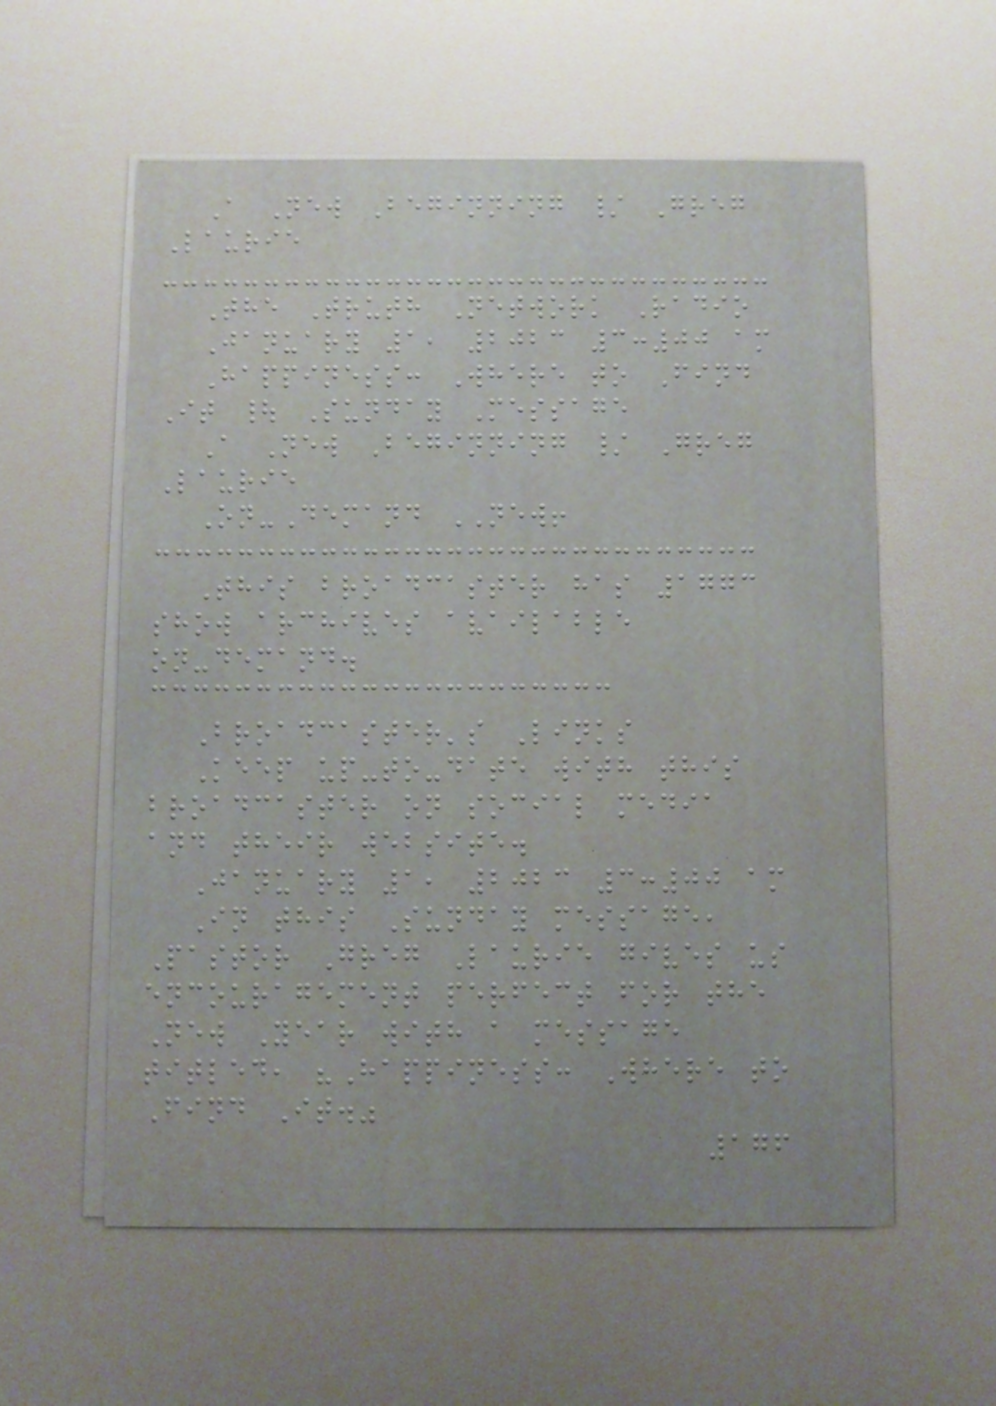A New Beginning / Greg
Laurie
The Truth Network Radio
January 1, 2023 3:00 am
Happiness: Where to Find
It | Sunday Message
A New Beginning / Greg
Laurie
On-Demand NEW!
This broadcaster has 1773
show archives available
on-demand.
Broadcaster's Links
Keep up-to-date with this
broadcaster on social media
and their website.
January 1, 2023 3:00 am
In this Sunday message,
Pastor Greg Laurie gives us
encouragement perfect for the
New Year with a message
titled, "Happiness: Where to
Find It."
176
